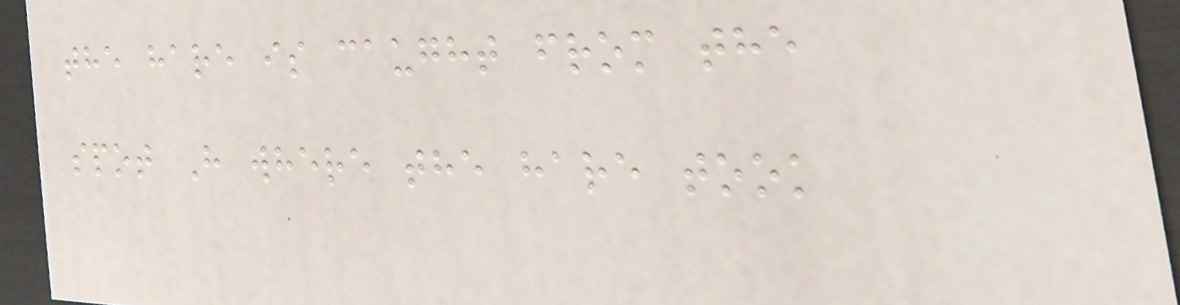the hare is caught from the
spot H where the hare took
